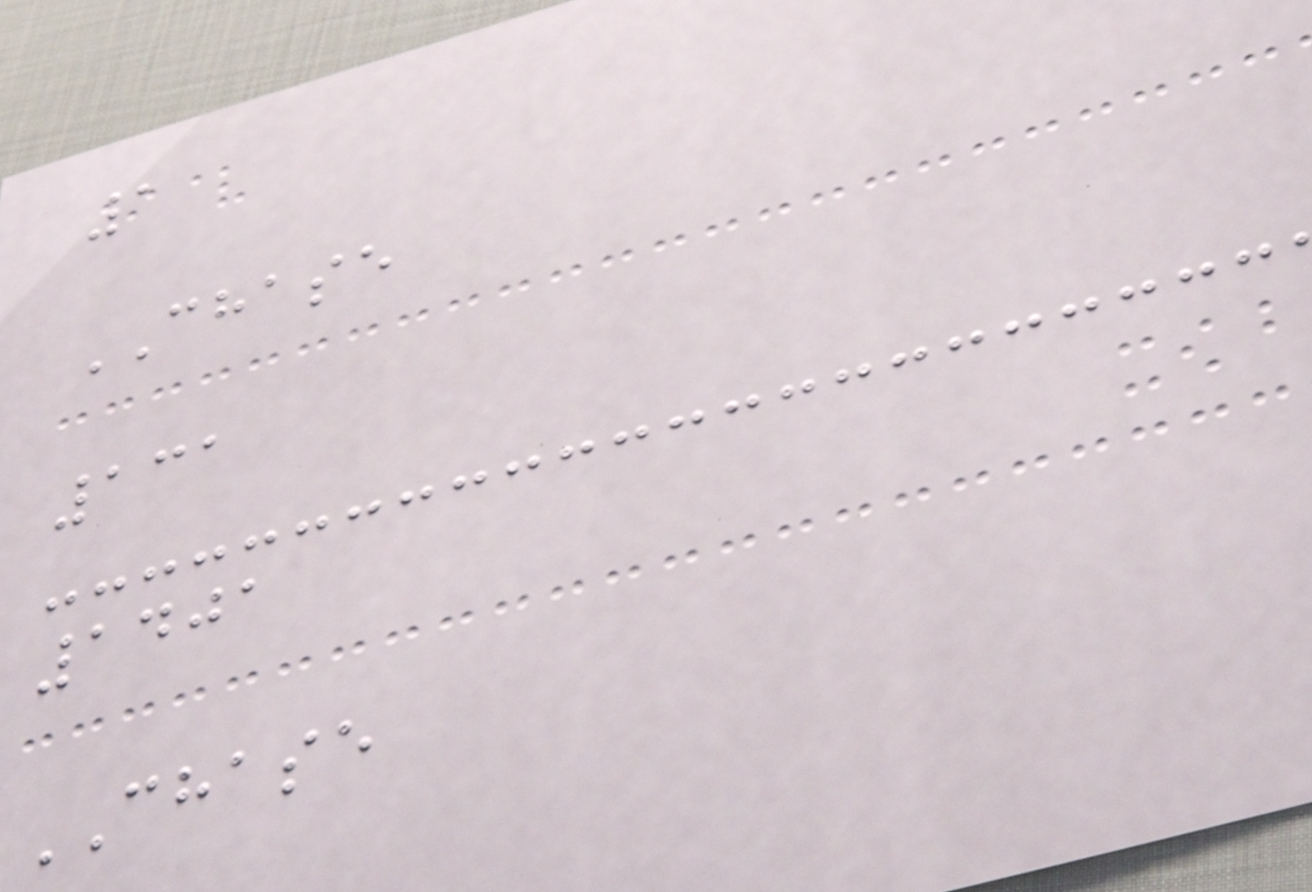1
CHASE
131
1401
CHASE
